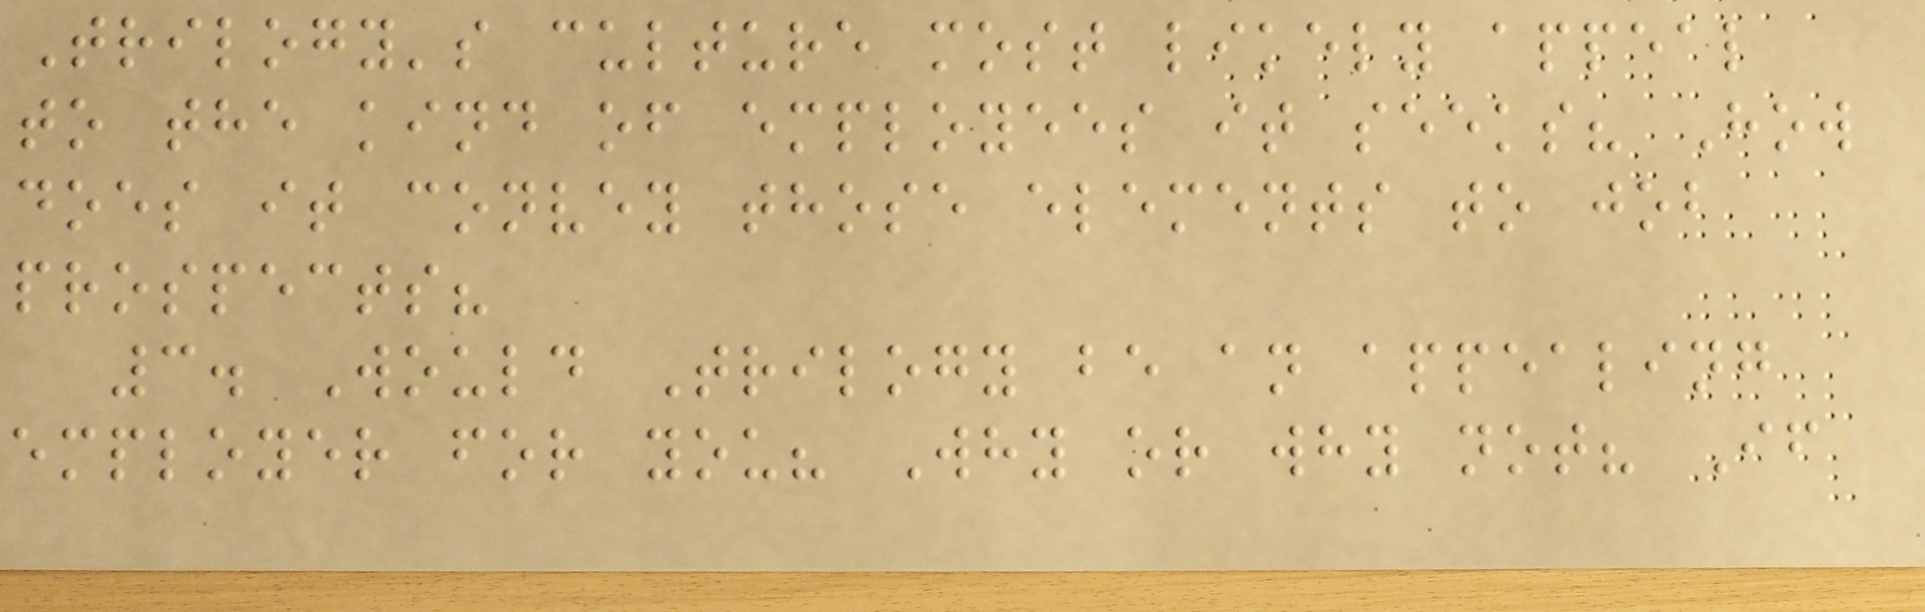Trilogy's culture most likely appeal
to the kind of employees it seeks? How
does it convey those elements to job
prospects?
3. Would Trilogy be an appealing
employer for you? Why or why not? If
